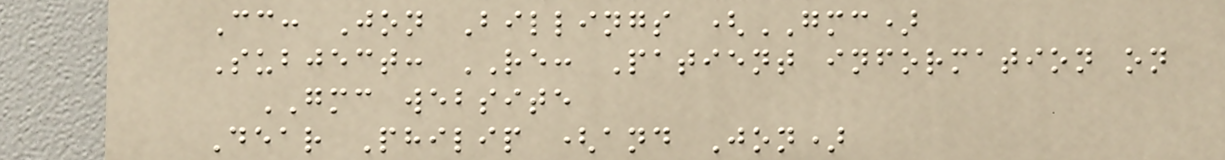Cc: Jon Billings (GMC)
Subject: RE: Patient information on
GMC website
Dear Philip (and Jon)
